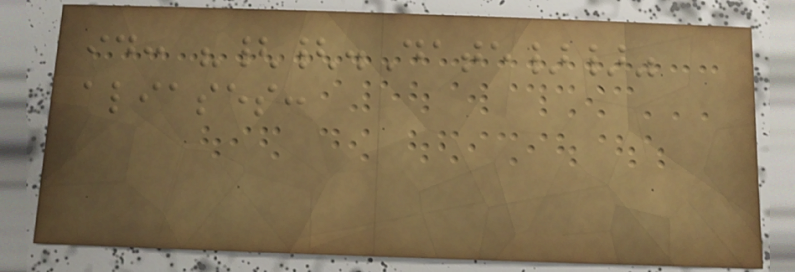id: "{{.Date}}"
aliases:
